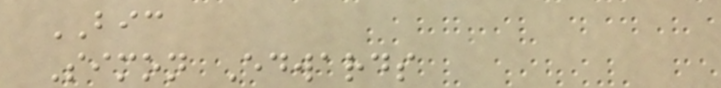BIC
Simon Edwards
